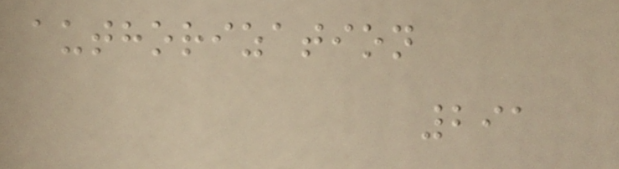authorization
291
